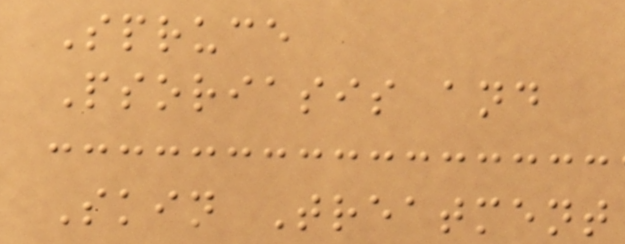Spruce
Psoriasis and
Skin Treatment
